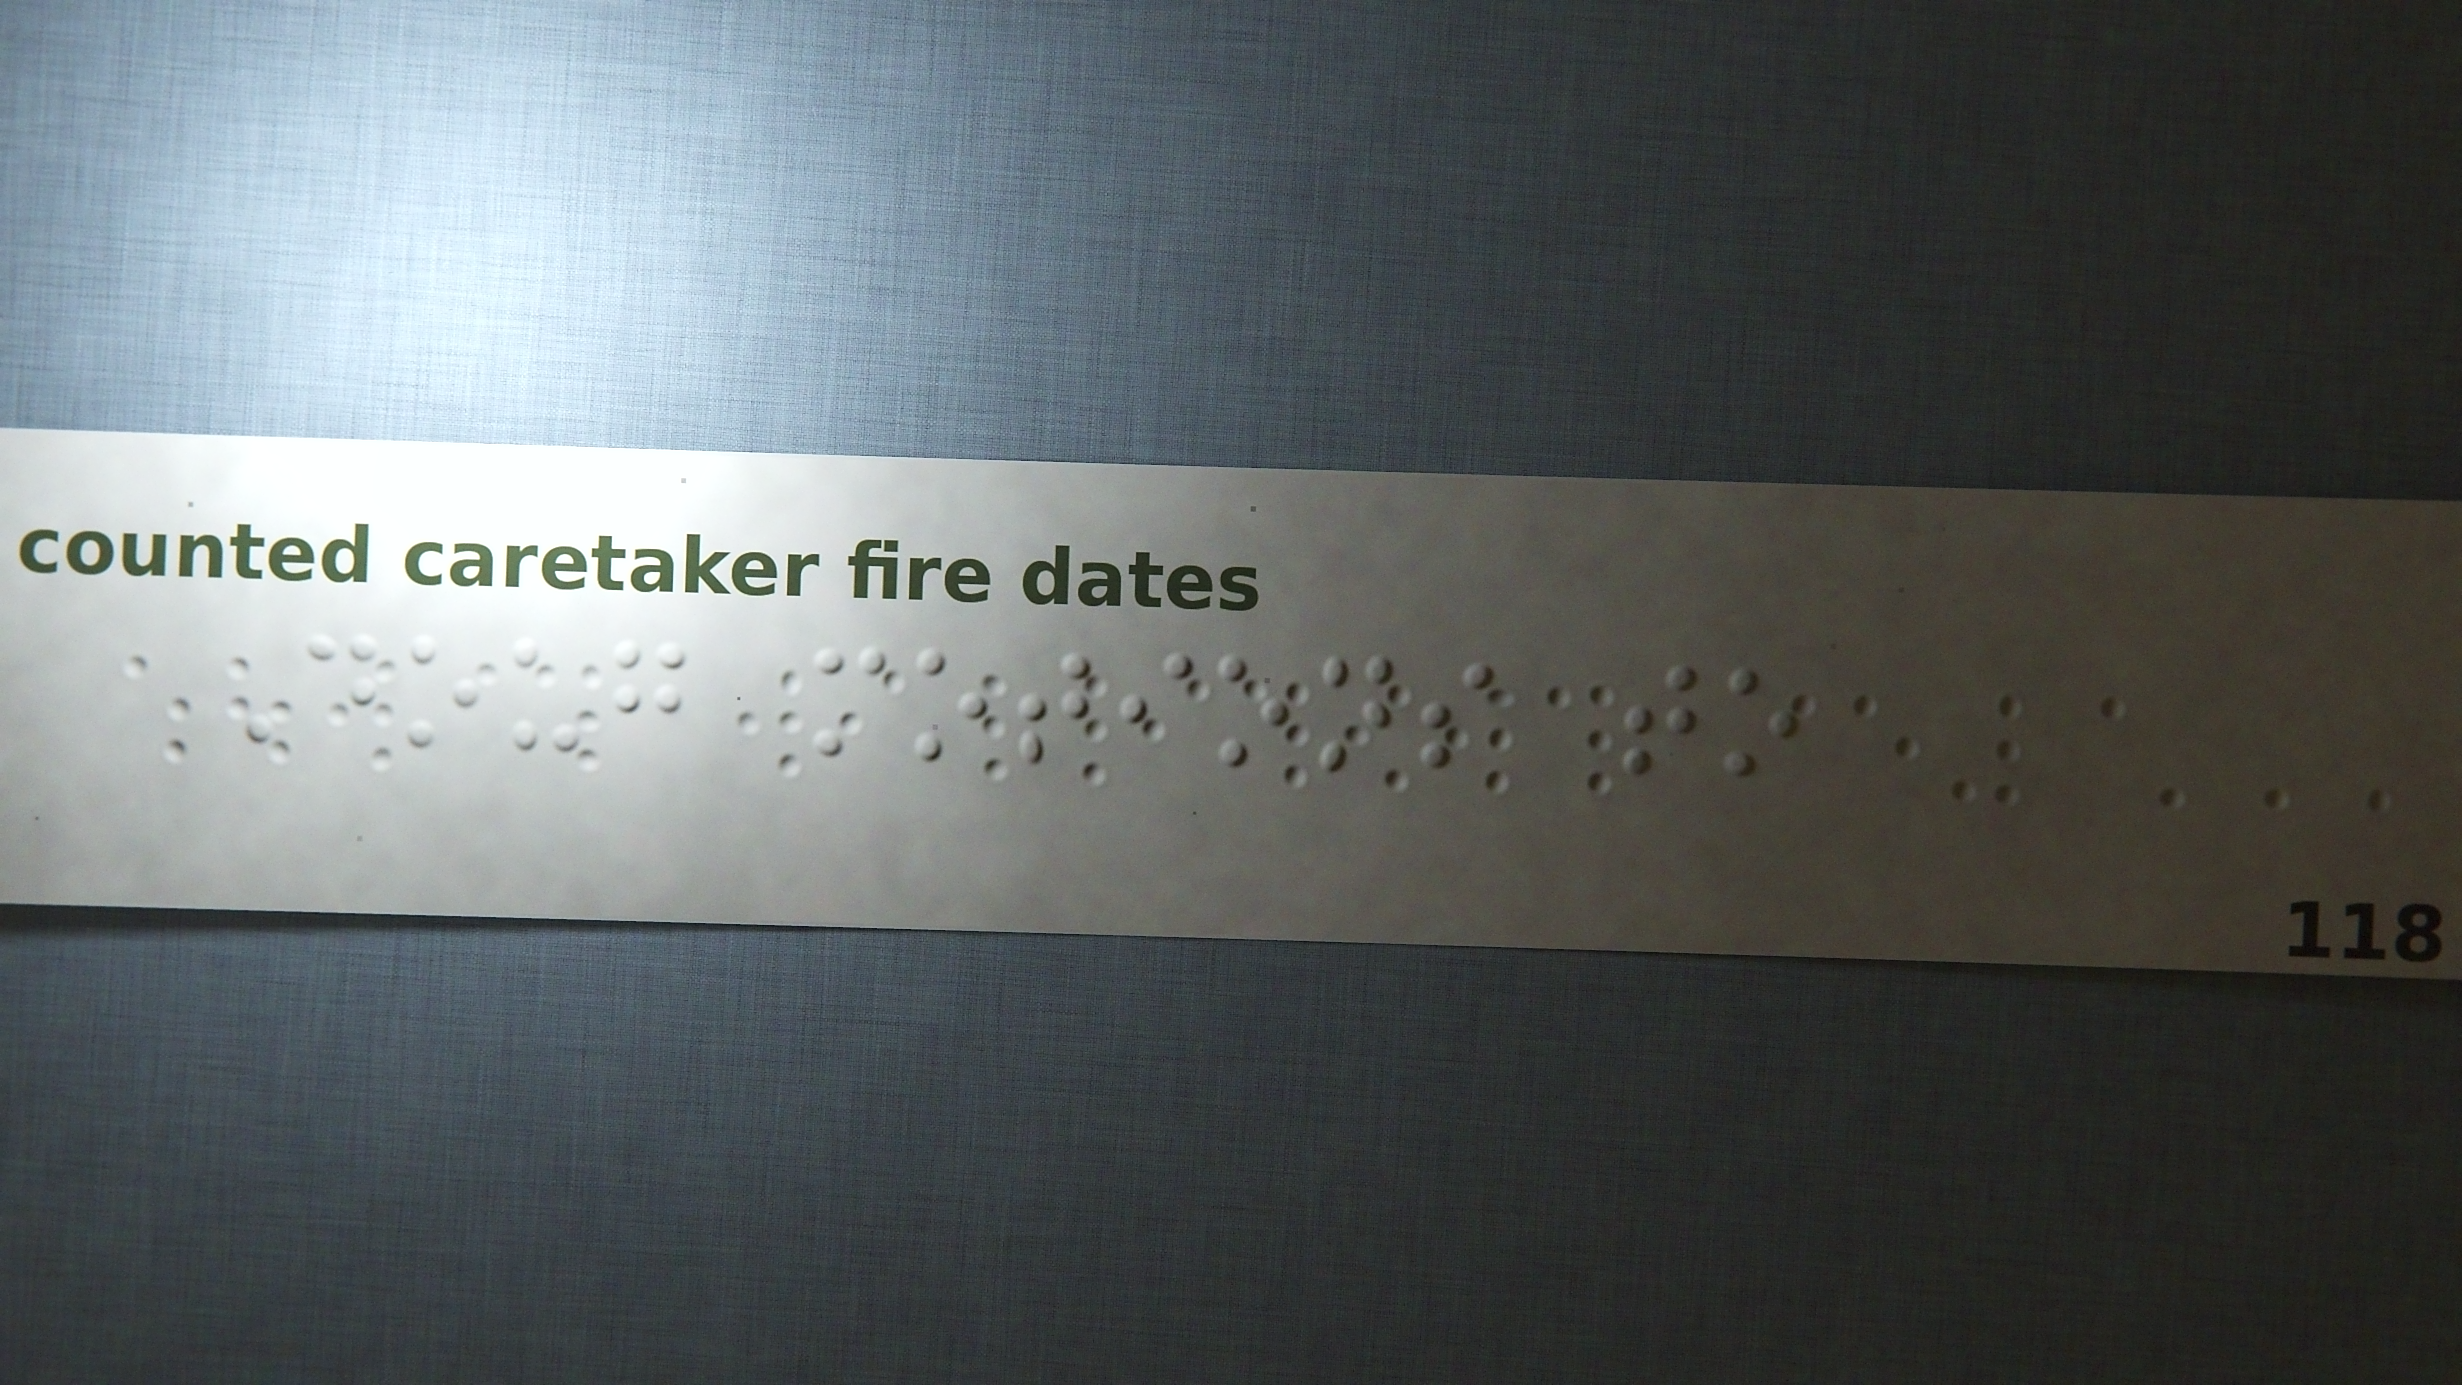Doug motions to
